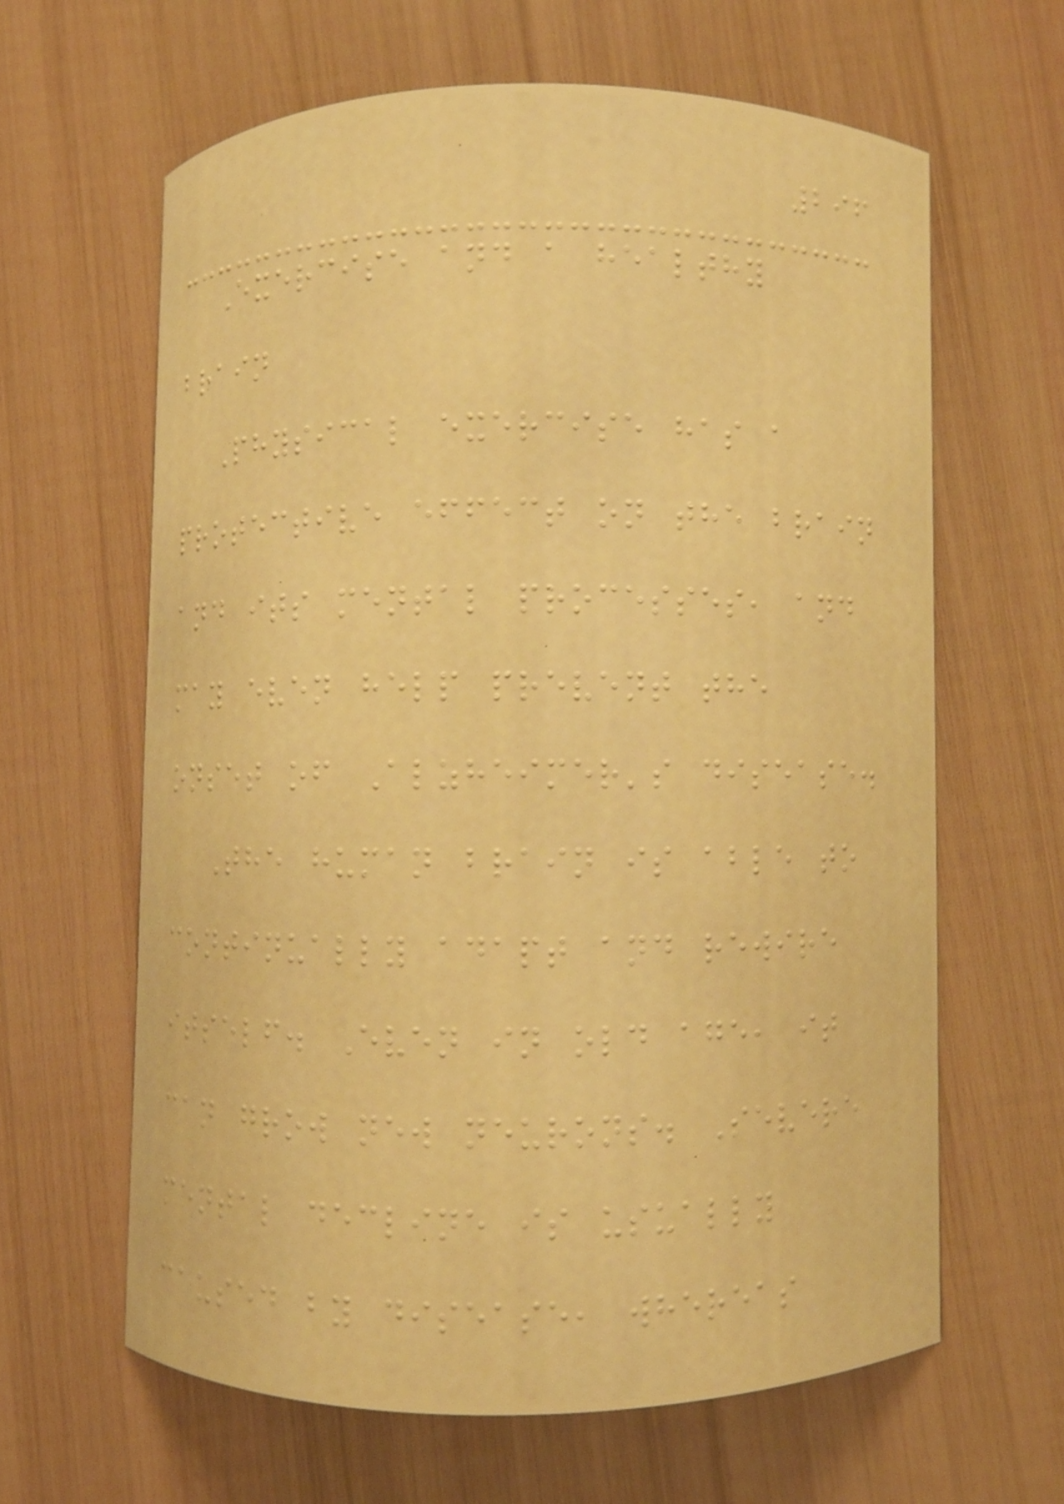296
Exercise and a healthy
brain
Physical exercise has a
protective effect on the brain
and its mental processes, and
may even help prevent the
onset of Alzheimer's disease.
The human brain is able to
continually adapt and rewire
itself. Even in old age, it
can grow new neurons. Severe
mental decline is usually
caused by disease, whereas
